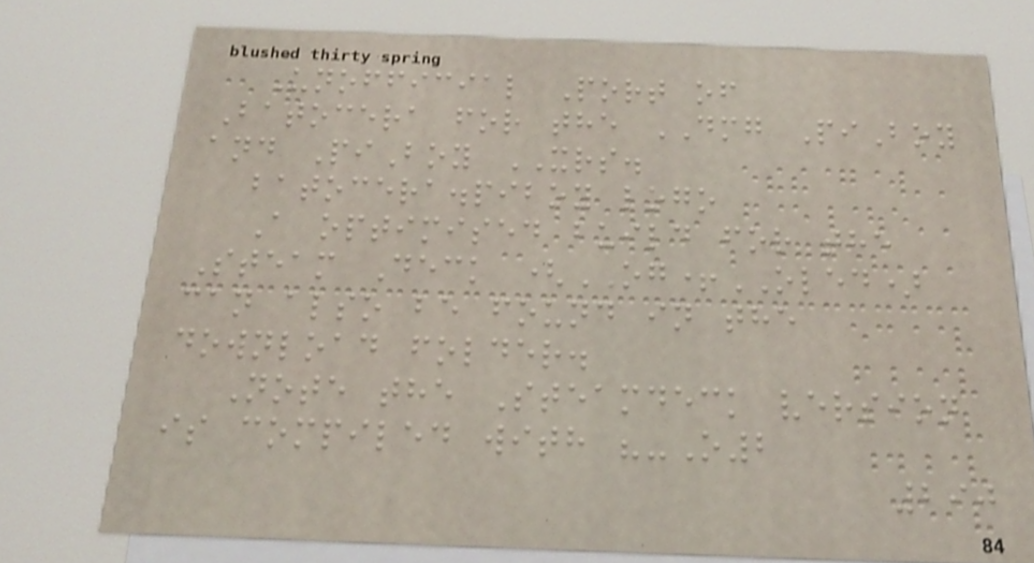Unofficial Port of
Batocera for the DMG PiBoy
and PiBoy XRS.
batocera.piboy logo
A optimised build for the
Steam Deck (OG+OLED)
can also be found in the
download folder.
Note the Steamdeck version
is compiled with "-O2
290
